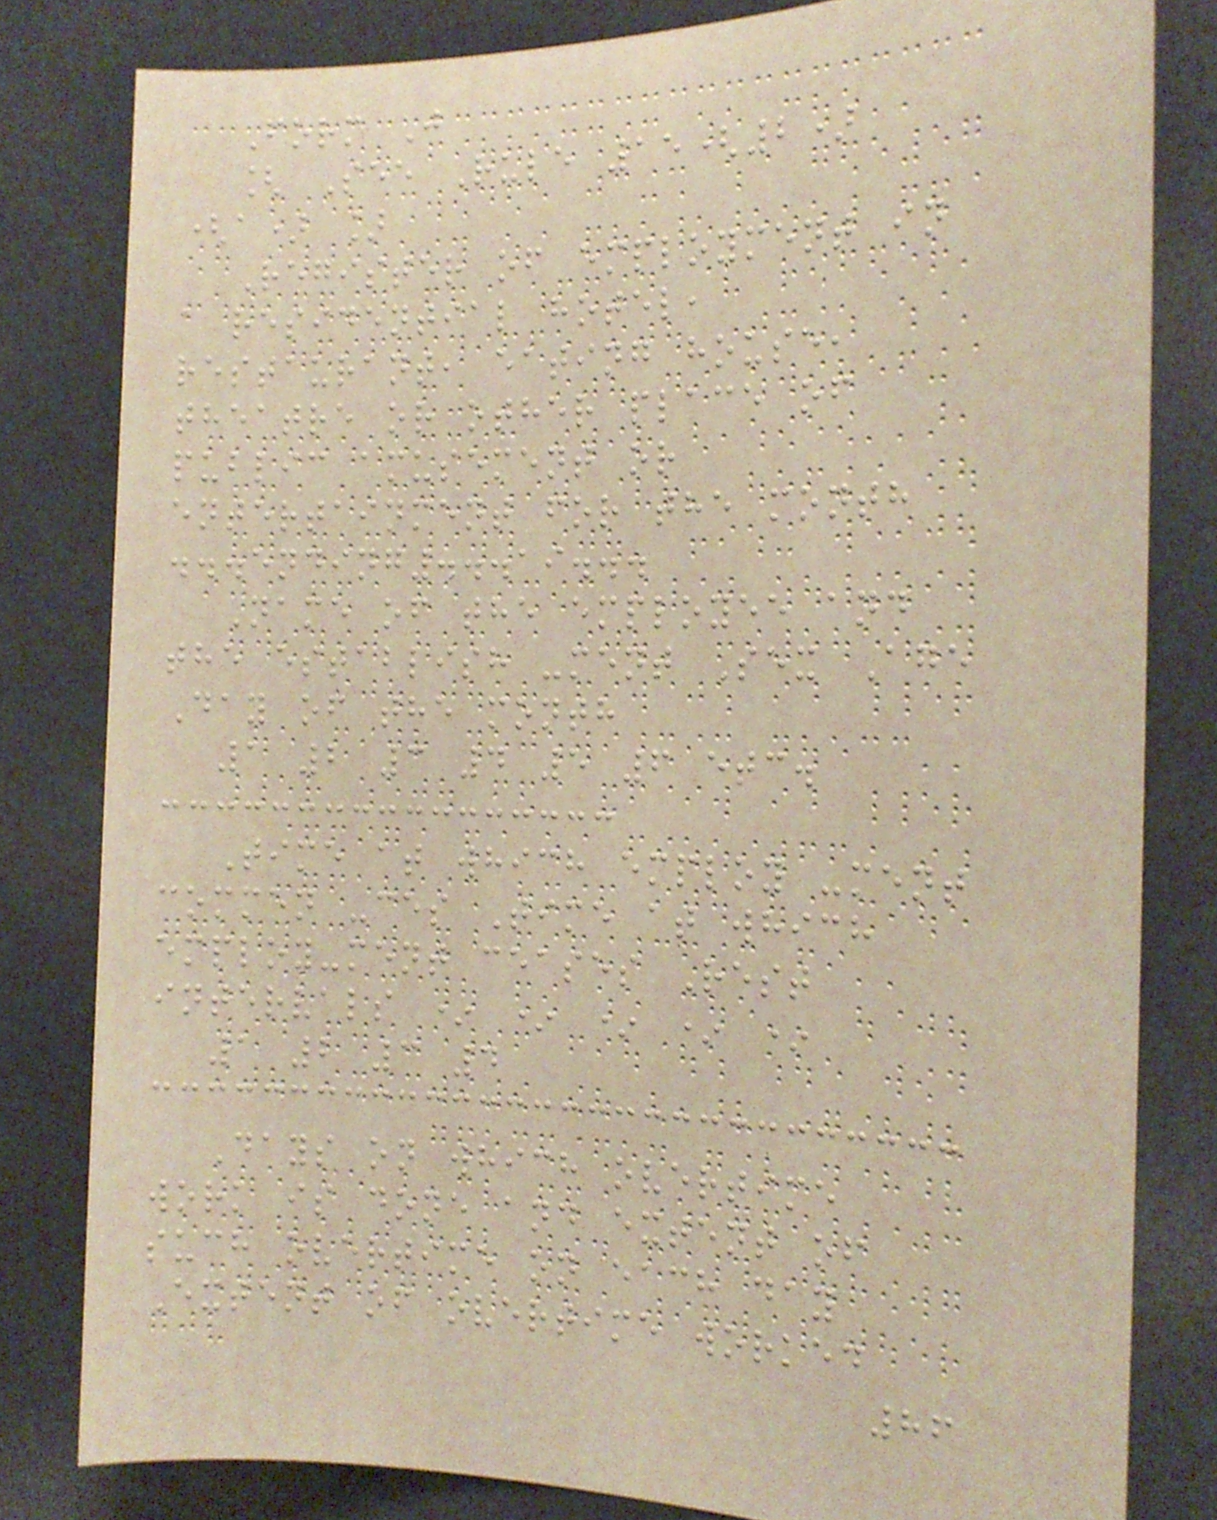Form J
[ See Rule 15(2)
(a) ]
Register of employment in
a residential hotel,
restaurant, eating house,
theatre or other place of
public amusement or
entertainment for the month
...ending...19...
Name of the employee and
the establish -ment Sex Age
Day of the month
1 2 3 4 5 6 etc.
Time at which employ -ment
commen -ces Time at which
employ-ment ceases Rest
intervals * * * * *
1 2 3 4
Days on which overtime
work is done and extent of
such overtime on each day
Extent of overtime worked
86
